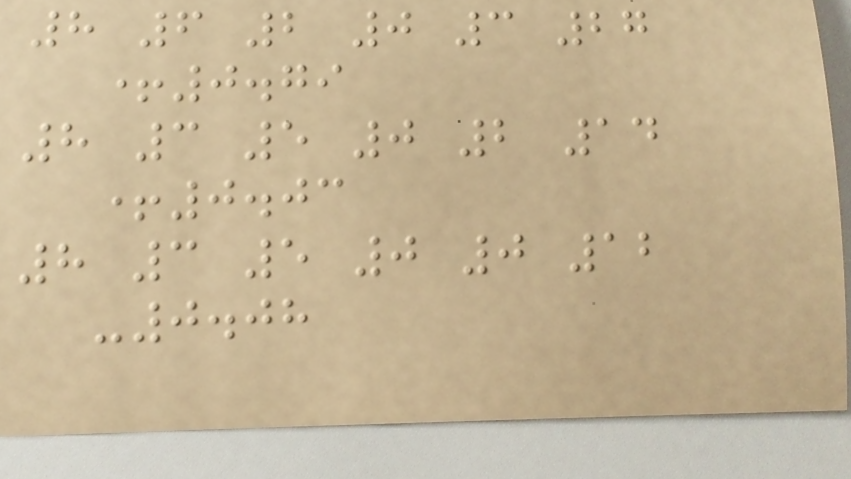8 6 2 0 3 27
+0.79
8 3 5 0 2 14
+0.03
8 3 5 0 0 12
-0.08
